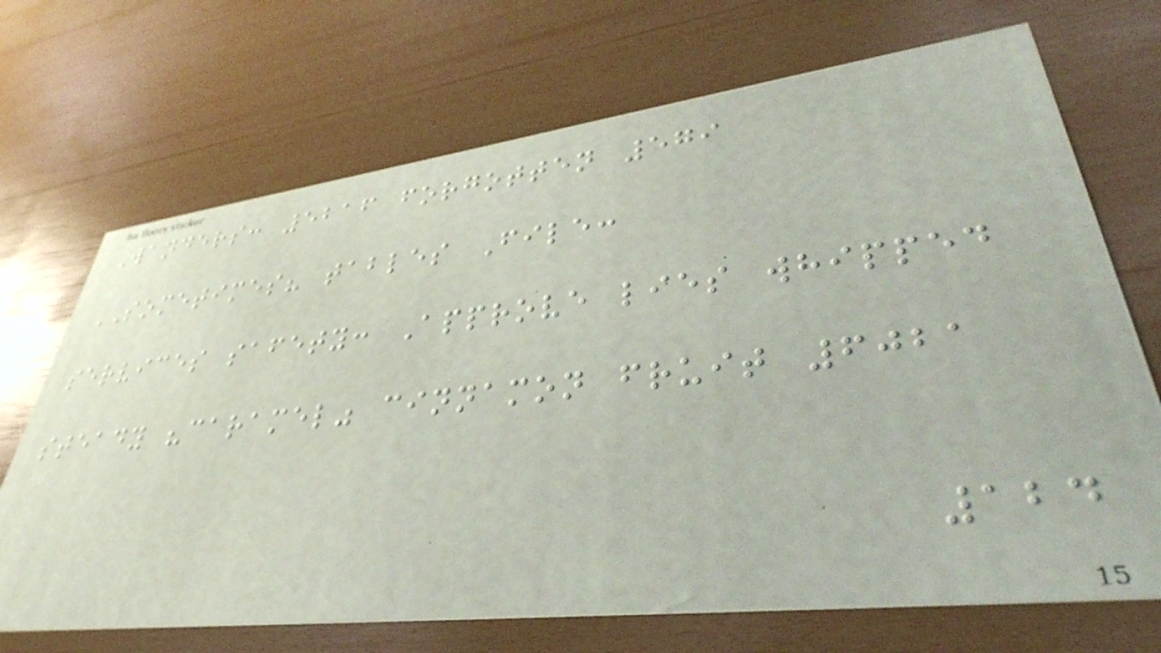Wanders: 5216 forgotten 579
SOMETIMES? tables File:
services safety: Approve lies whipped
steady "caramel" cinnamon fruit 6021
124
